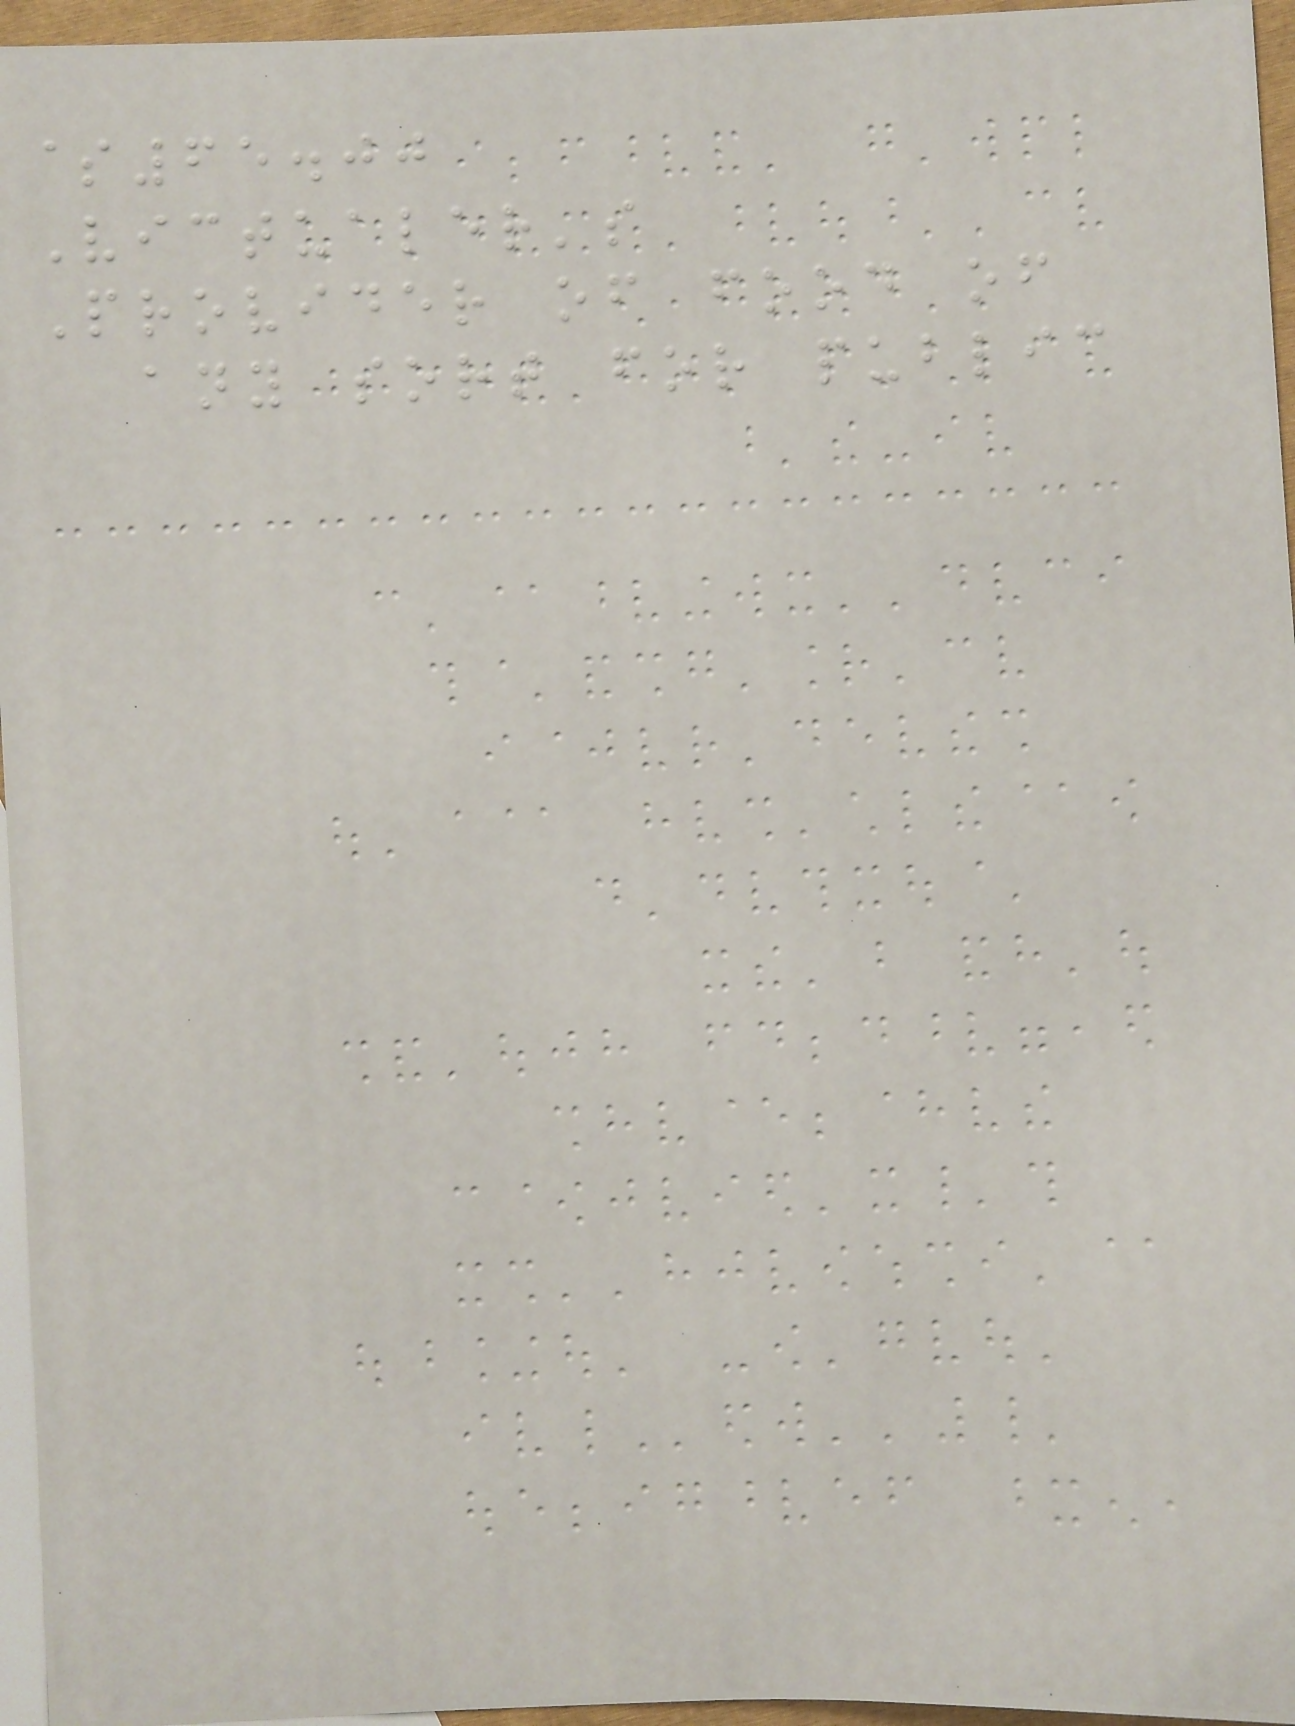$65.00
Victualer's
Provider of food of
any sort for public
